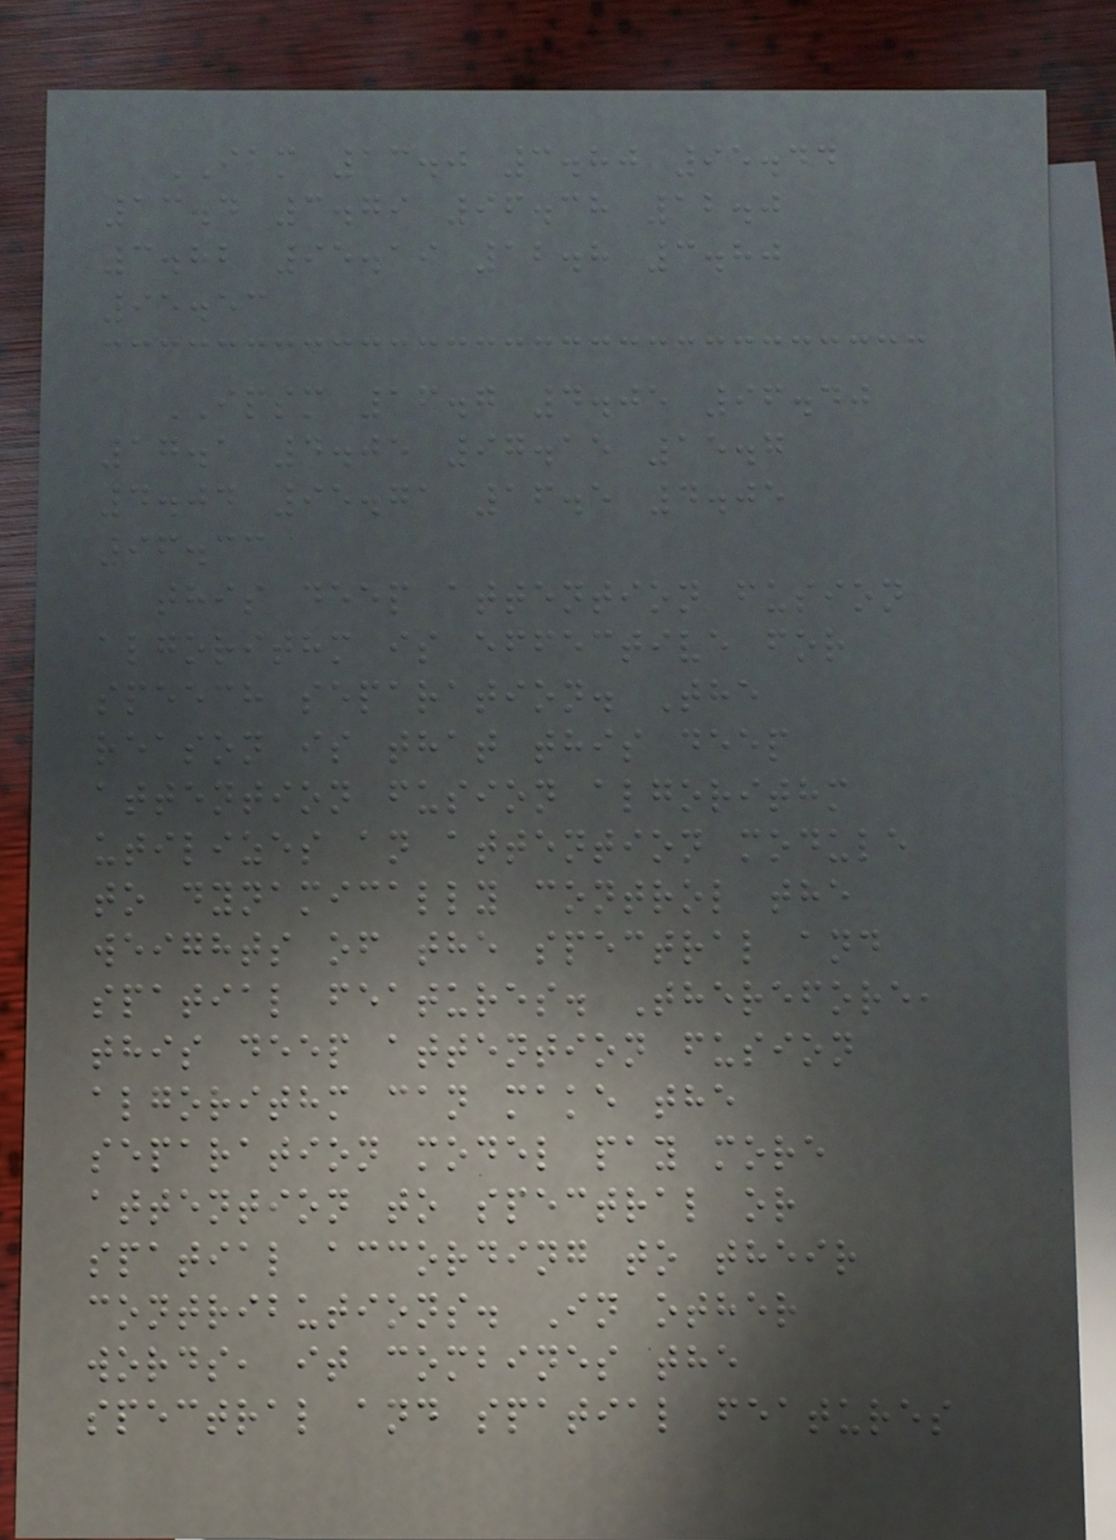IAM 13.0 3.80 95.44
13.4 3.79 96.38 12.0
3.82 95.19 12.8 3.80
95.53
IPSM 16.7 4.05 96.40
17.1 4.05 97.15 15.7
4.04 95.71 16.5 4.05
96.33
this deep attention fusion
algorithm is effective for
speech separation. The
reason is that this deep
attention fusion algorithm
utilizes an attention module
to dynamically control the
weights of the spectral and
spatial features. Therefore,
this deep attention fusion
algorithm can make the
separation model pay more
attention to spectral or
spatial according to their
contributions. In other
words, it combines the
spectral and spatial features
